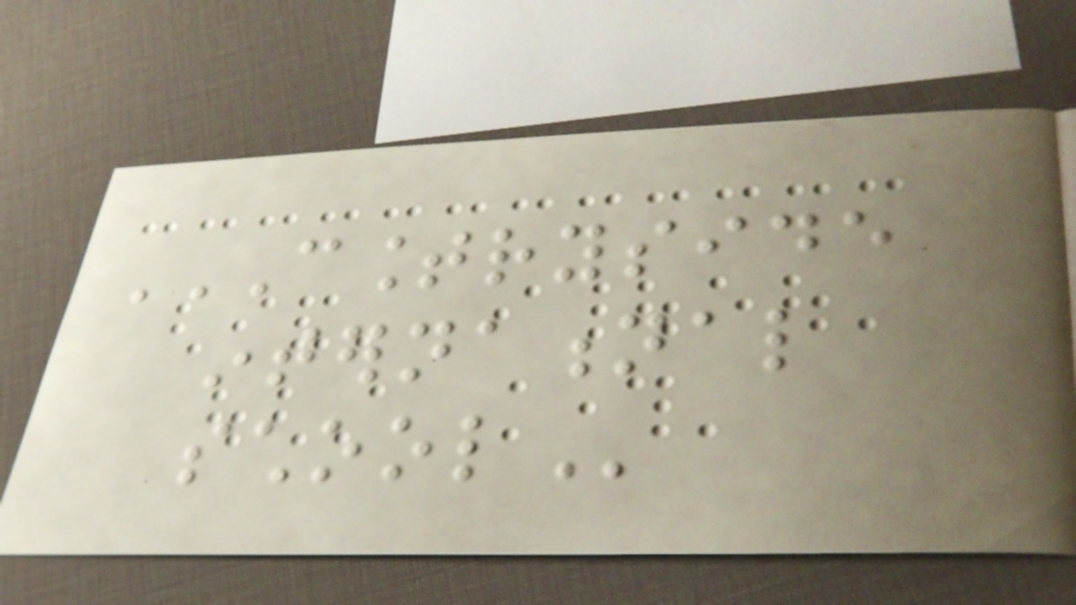COUNTRYSIDE
INTERNATIONAL
SCHOOL
